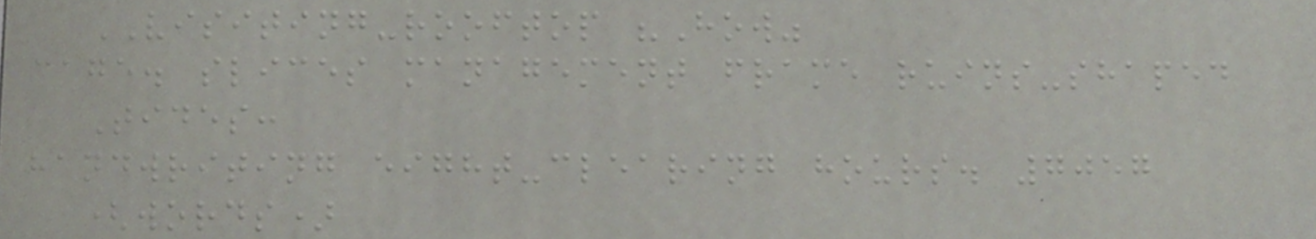VISITING-rooftop "How"
cage. slices management frame ruins-shaped
Tides:
handwriting eight-clearing hours. 7057
(words)
